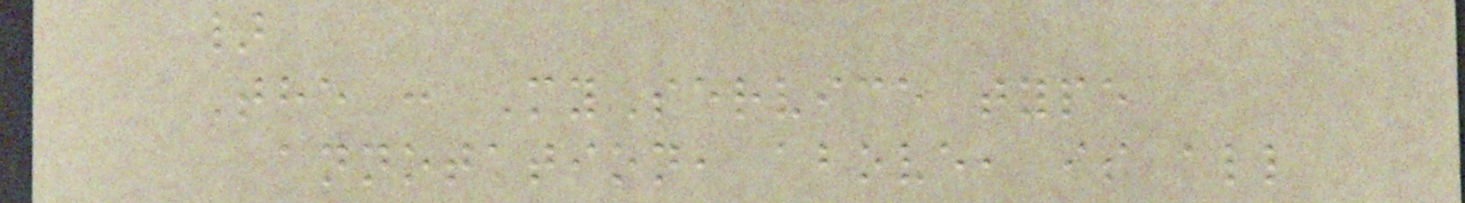}
The : MyService type
annotation, above, is all
